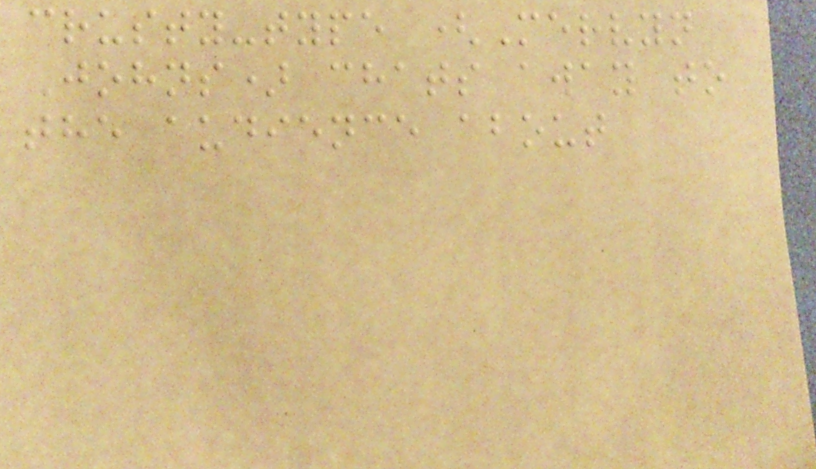crusty-type (Mervyn
Johns) chats away to
the audience about
